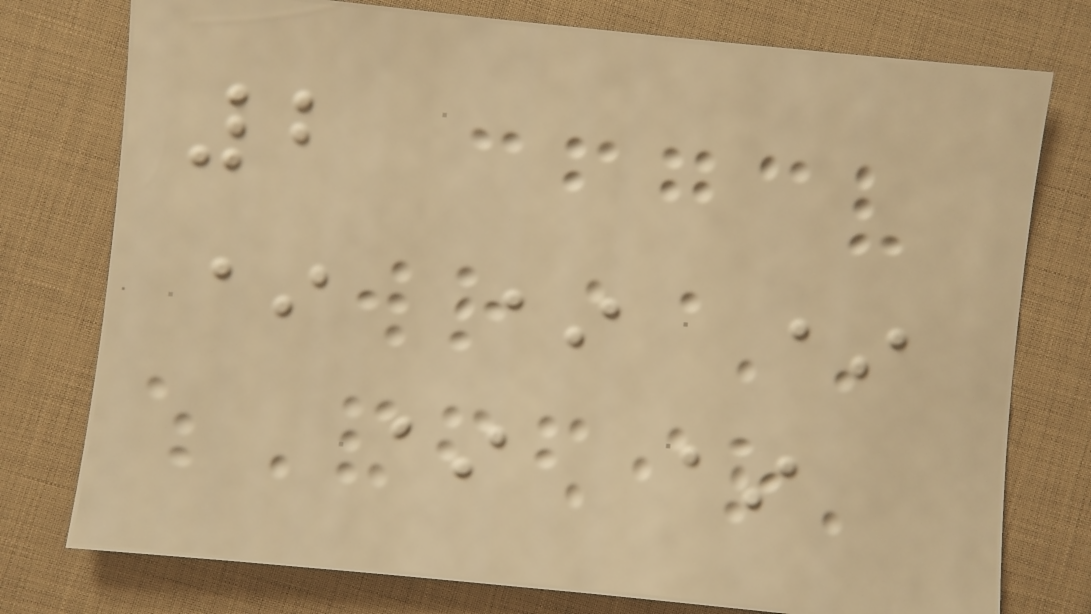2
* * *
* *
